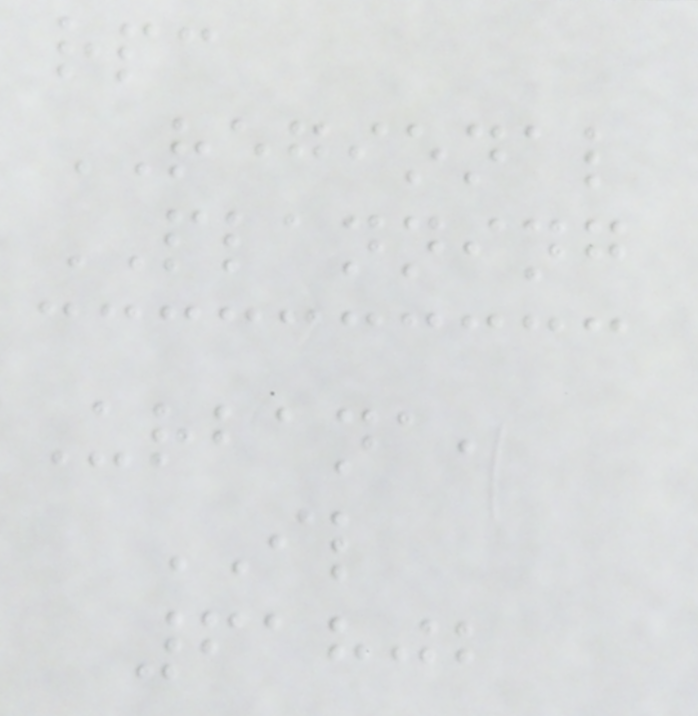rpc
REGIONAL
PLANNING
Urbana,
IL
61802
